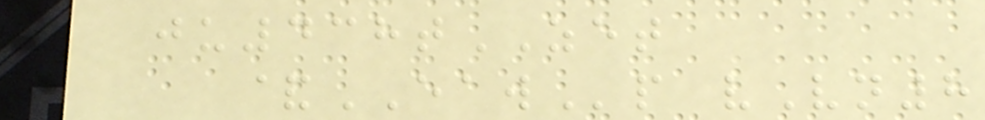ju438tZET
&EAWp vVn8
